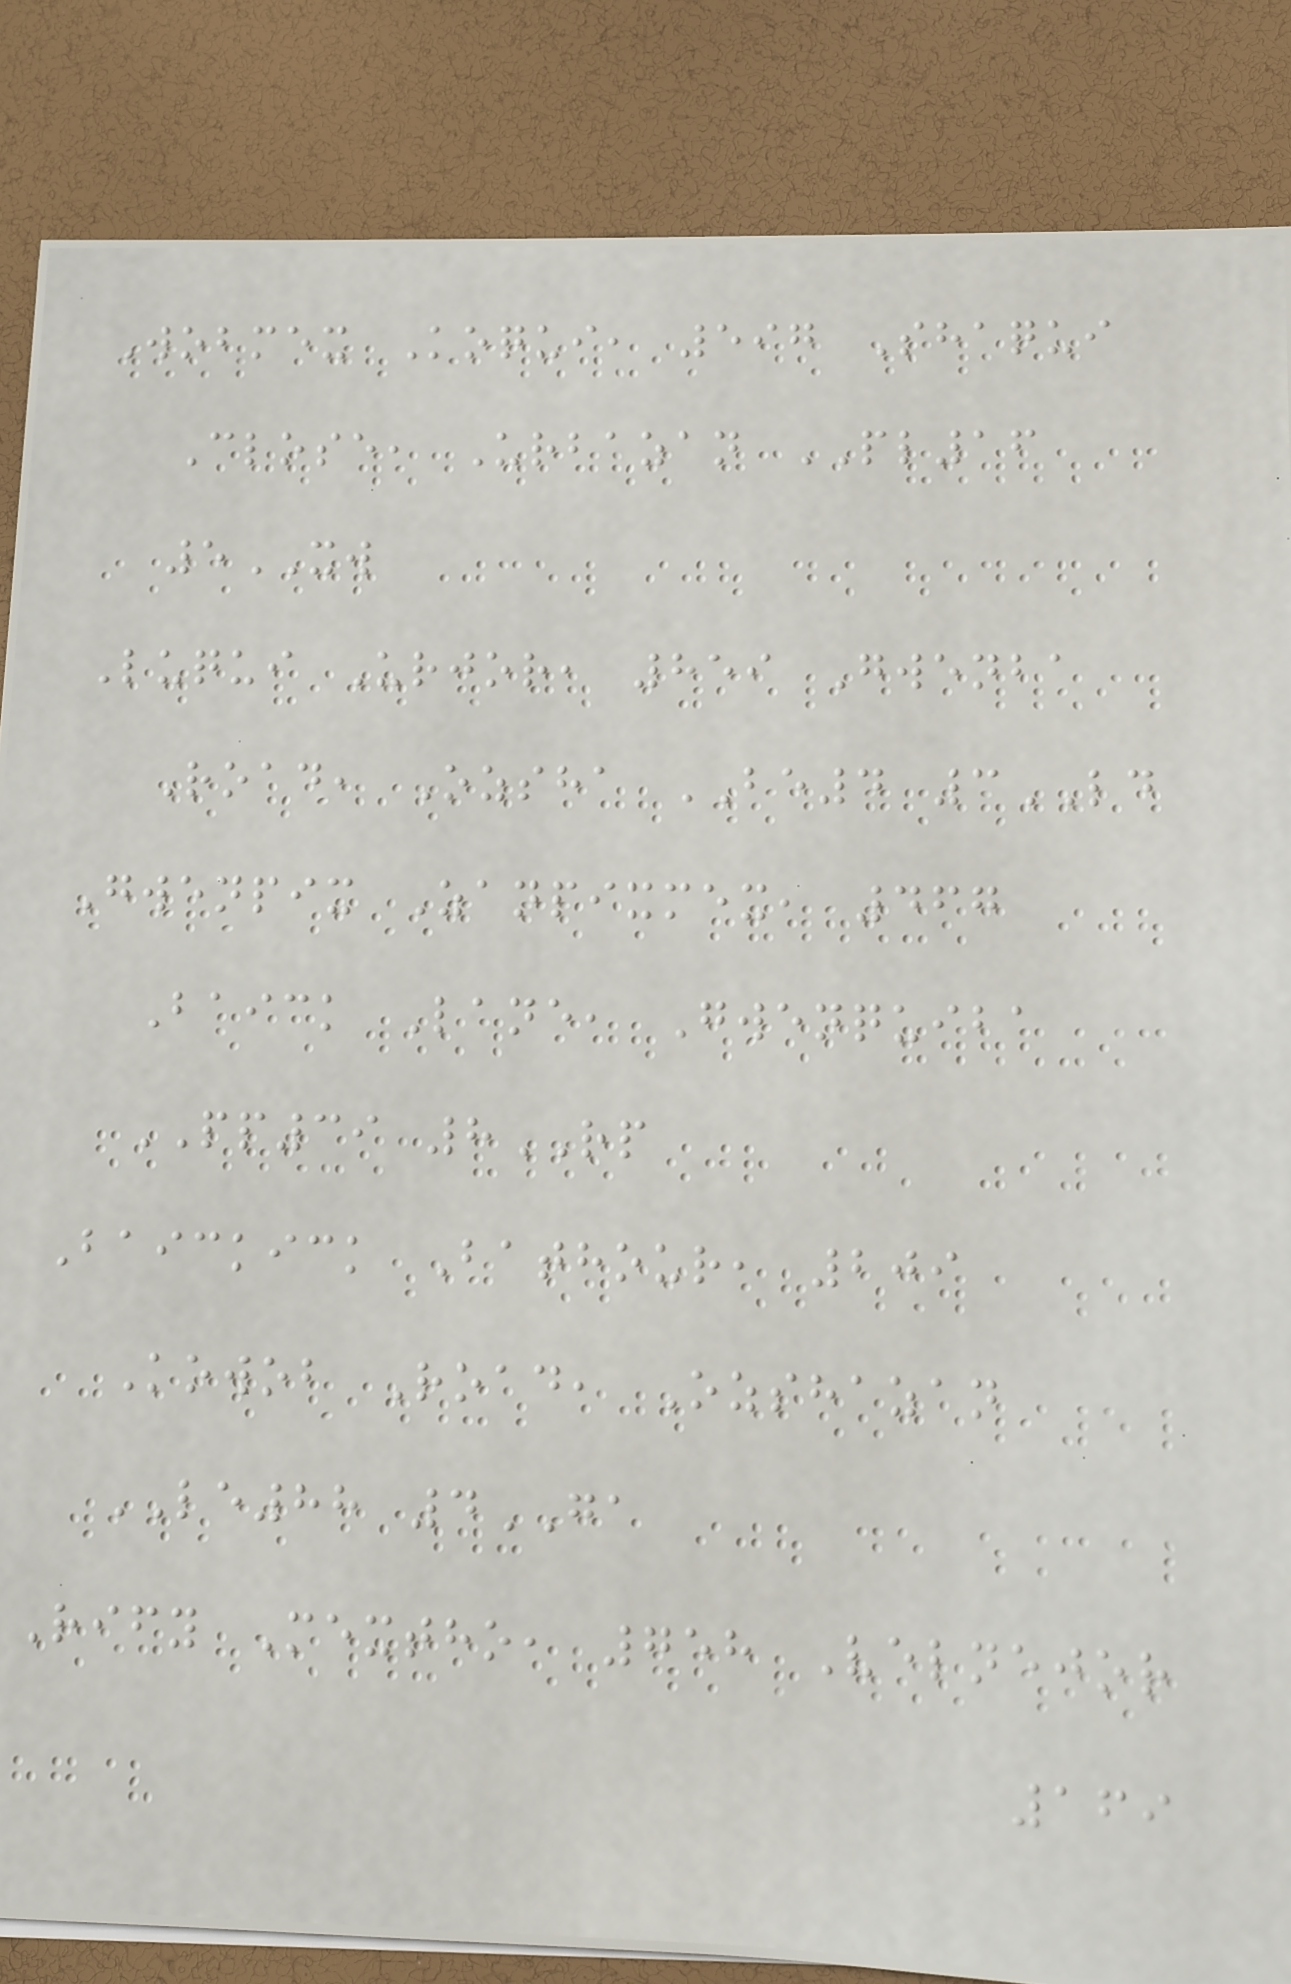Wobmex Koqui, 597 Shaqui
Close, Urbazan PL16
5XW
Luqui Urjor, 859 Gwenba
Road, Ozsha BE4 3LD
Gwenpix Zanpixmex, 467
Baick Lane, Gwenquiba
PP39 8RP
Baickick Bathour, 209
Kowob Road, Ozshazan
LE88 4GA
Rify Mextho, 758 Velnejor
169
